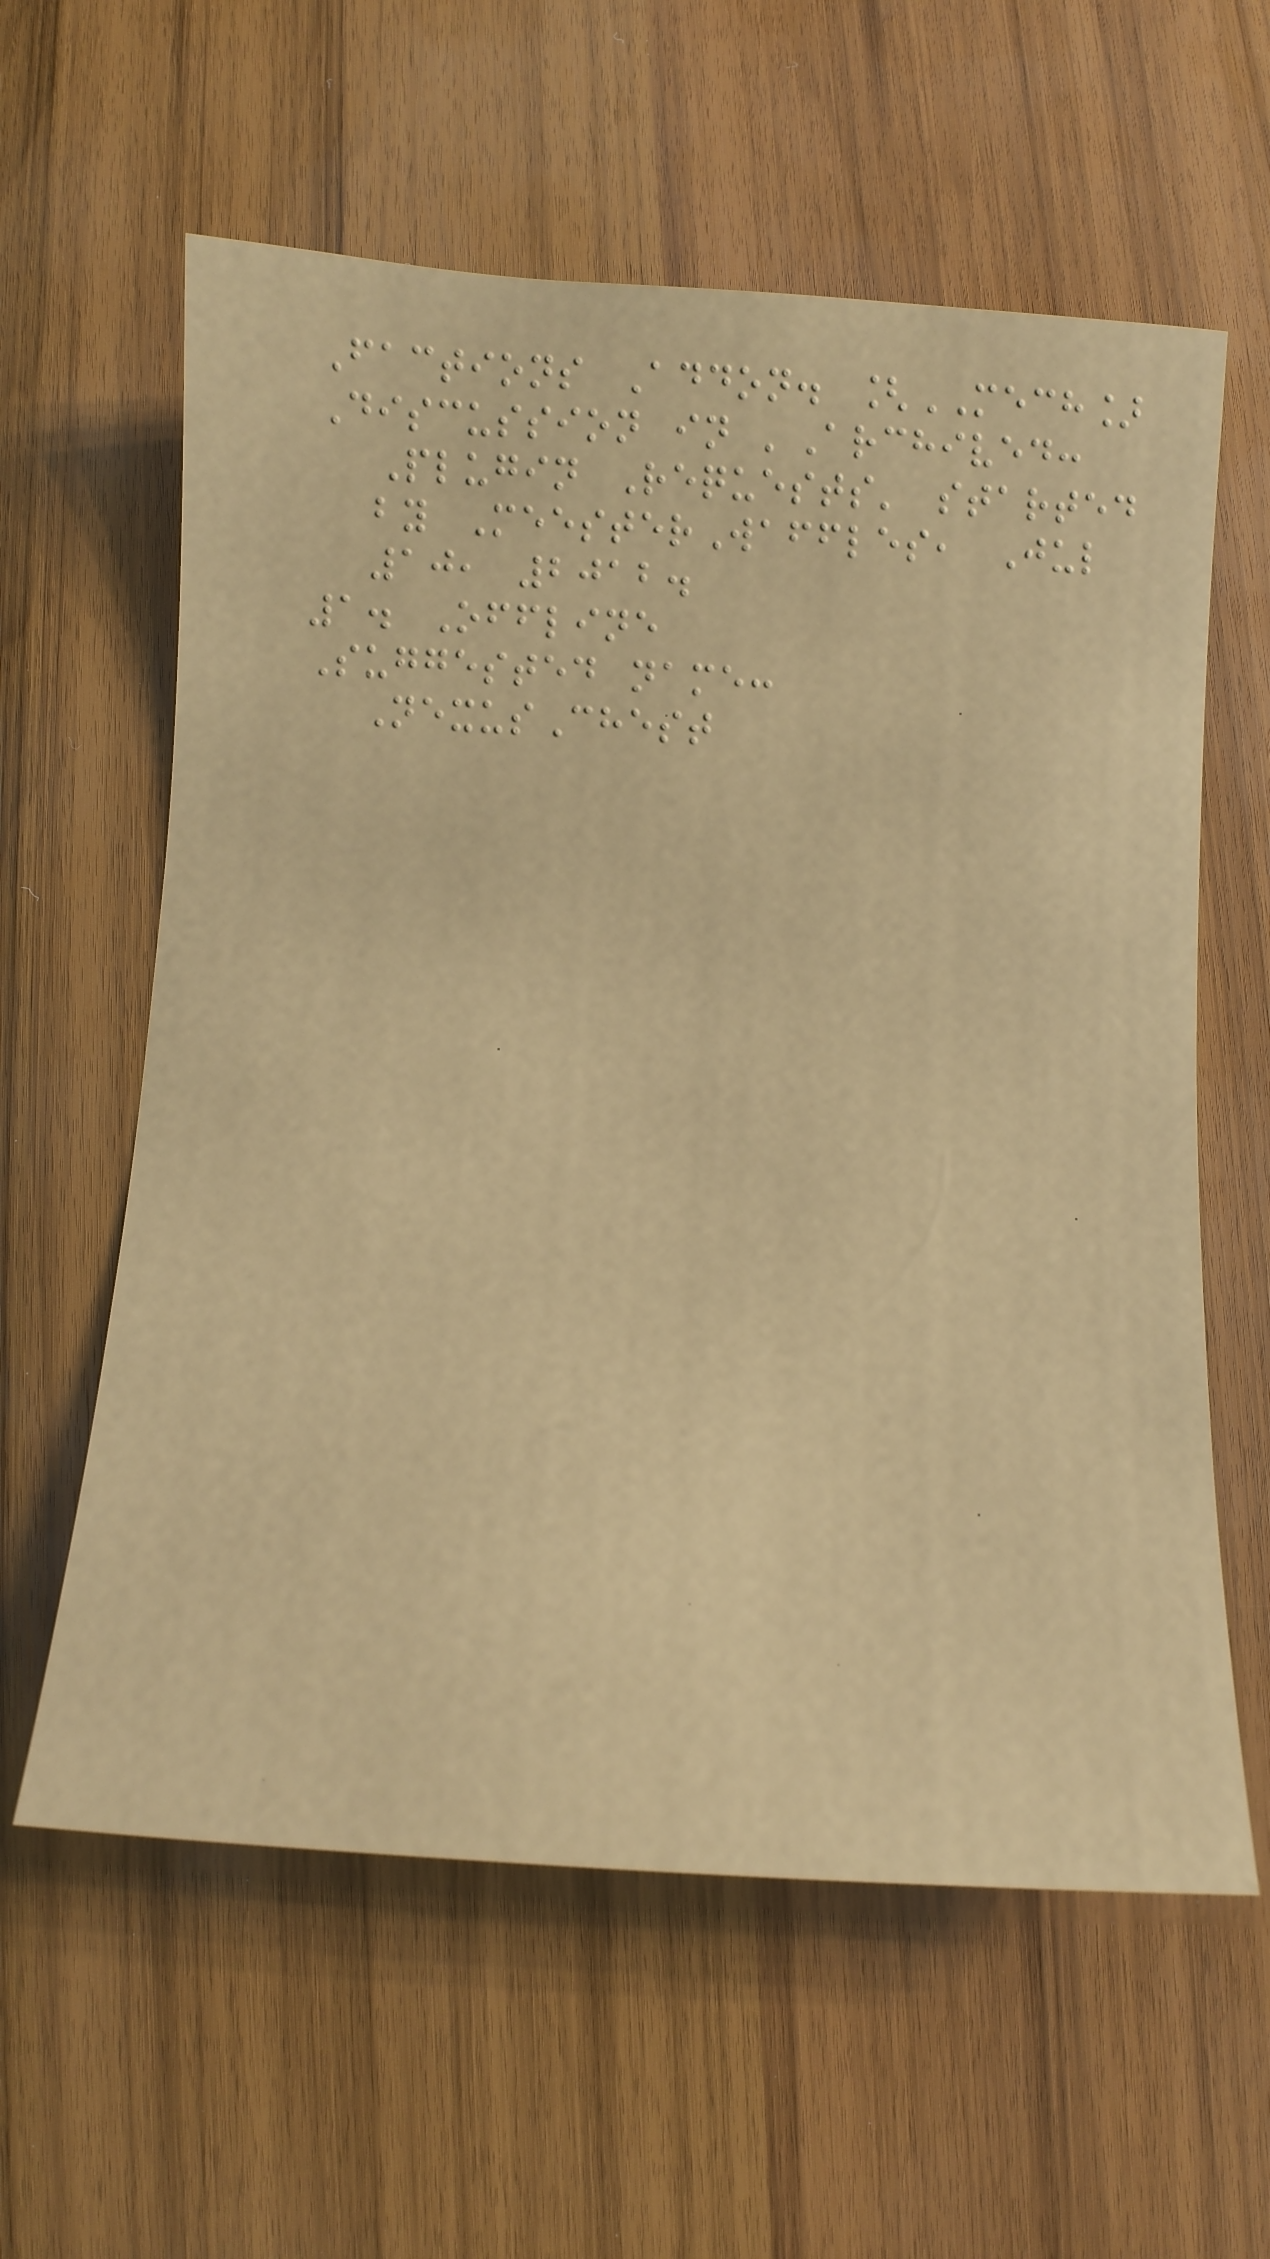Factions Addon. [MECH]
Discussion in 'Archived:
Plugin Requests' started
by MeesterWaffles, Jul
10, 2012.
1. Offline
Suggested name:
NexusChest
